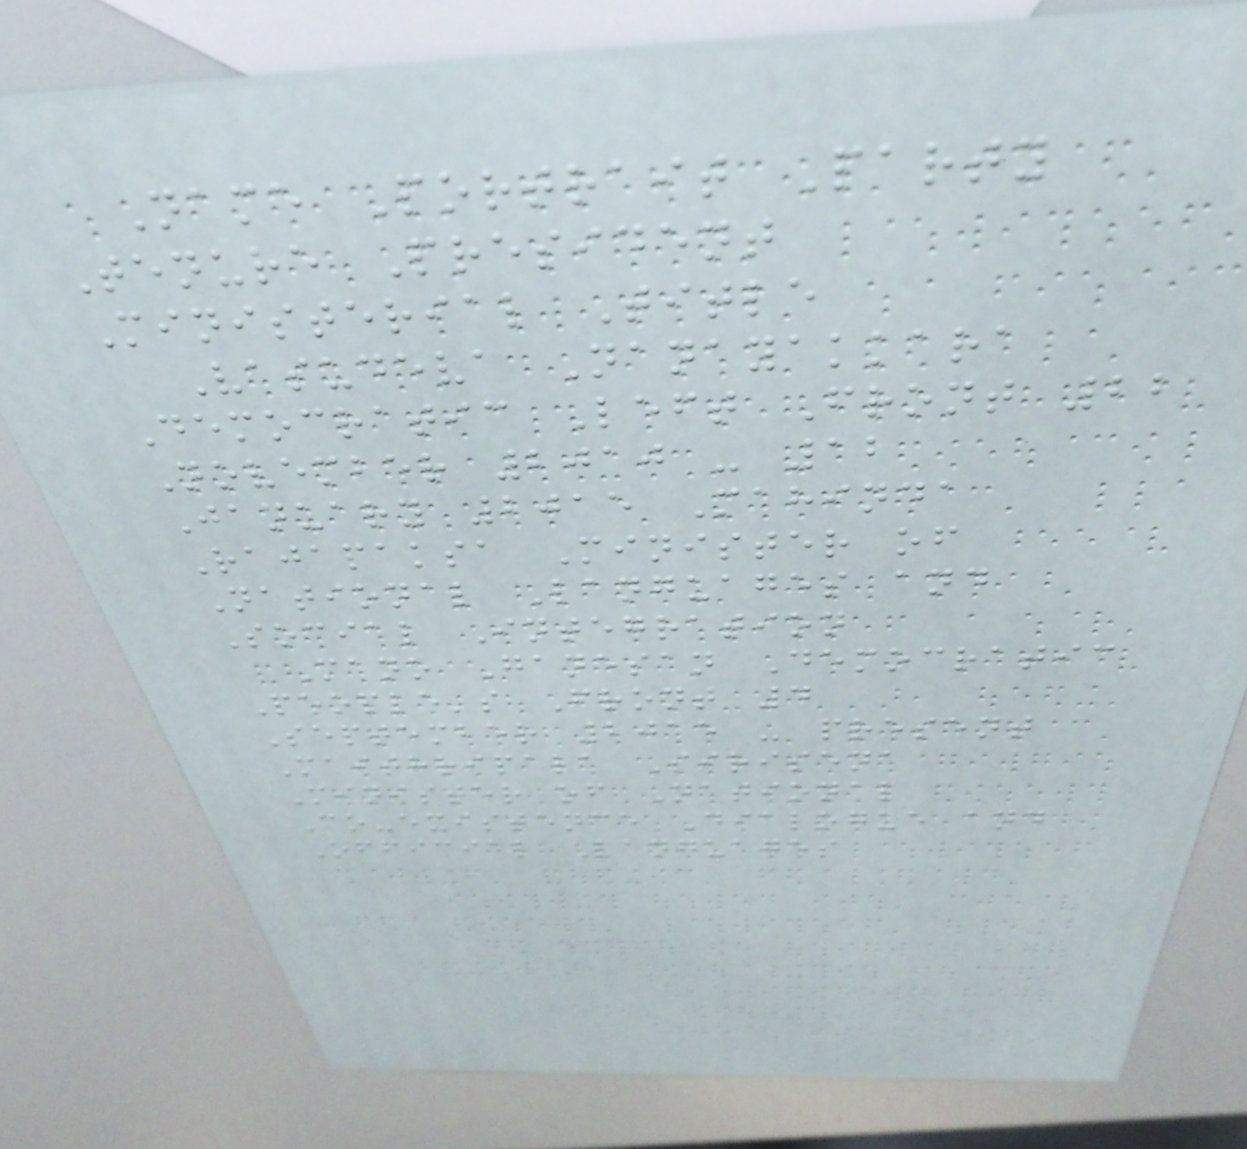Name Portrait Party
Tenure President
Ministerial Title
Vasudeva Nanayakkara
Democratic Left Front 22
November 2010 - 12
January 2015 Mahinda
Rajapaksa Minister of
National Languages and
Social Integration
Mano Ganesan Democratic
People's Front 4
September 2015 - present
Maithripala Sirisena
Minister of National
Co-existence Dialogue and
Official Languages
